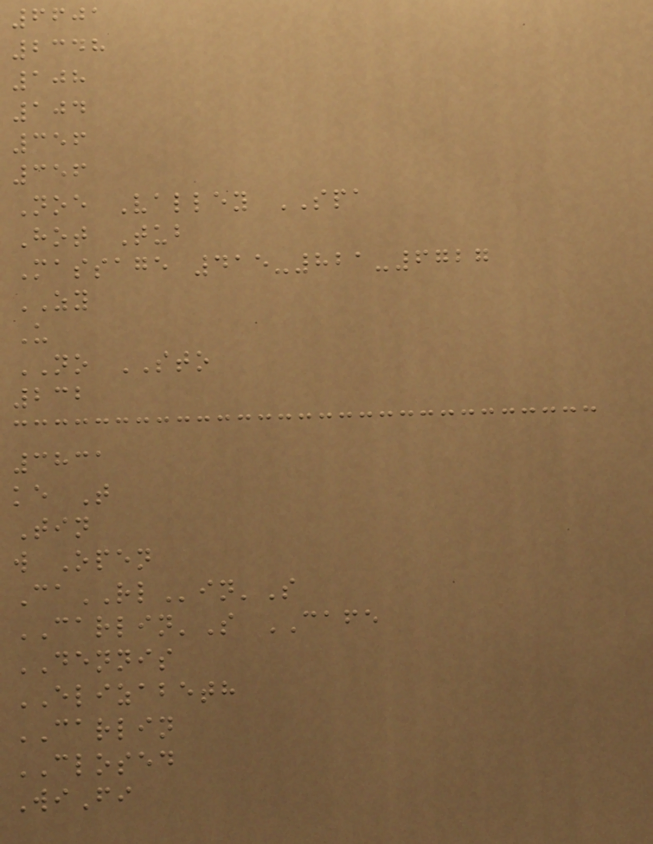6601
2348
108
104
356
356
Noe Valley SPA
Hot Tub
Massage 415-821-6727
ZY
U
NO STO
232
3831
ke T
Tin
w Open
CaRLin'S
CARLIN'S CAFE
DENNIS
ELIZABETH
CARLIN
CLOSED
WiFi
